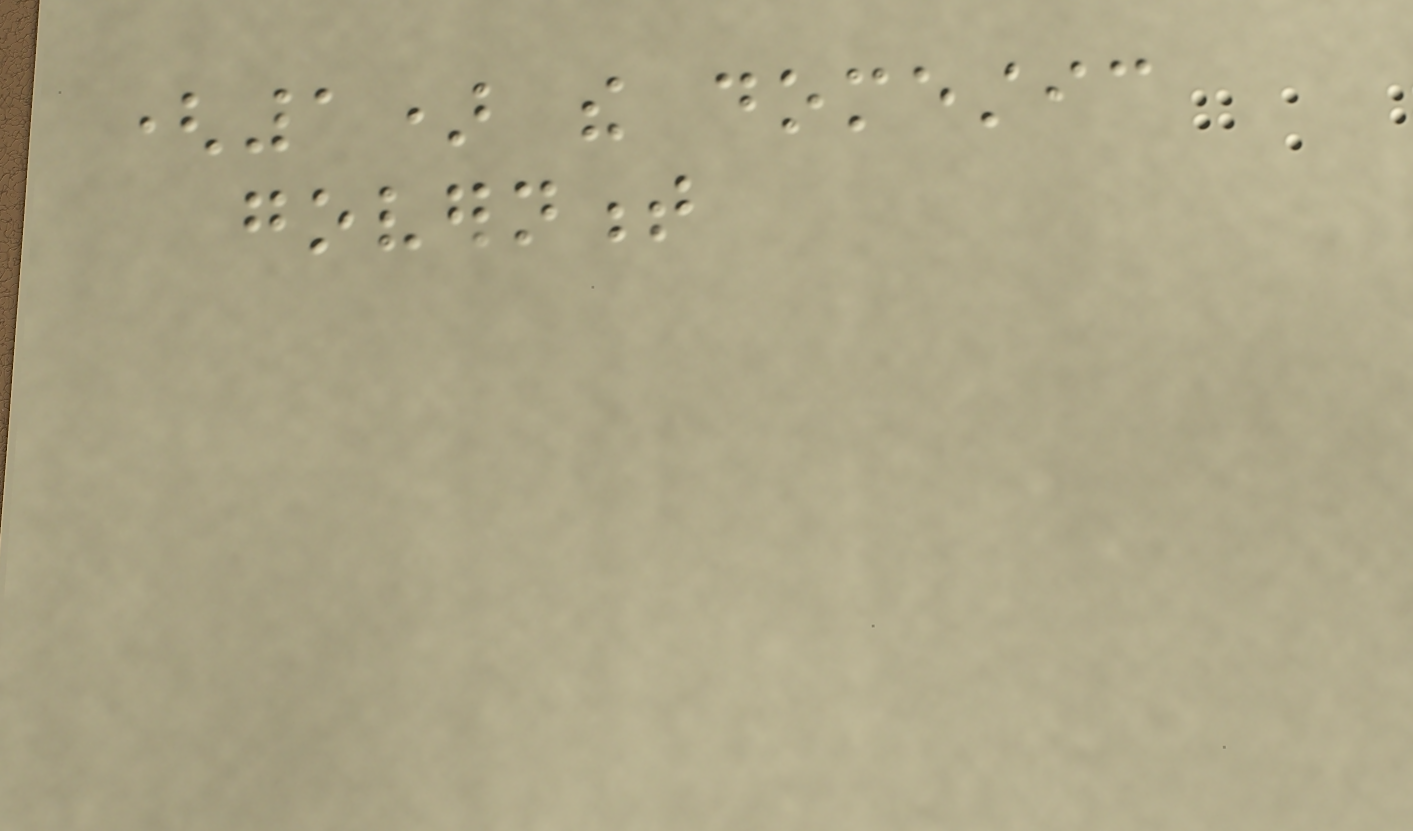(1) the domestic
government
